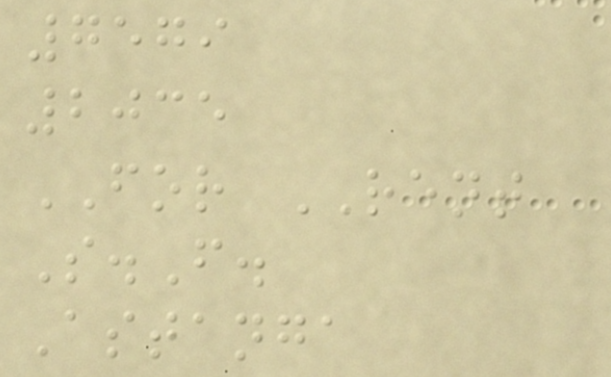7579
2035
FOR RENT
S.F.
Astanga
